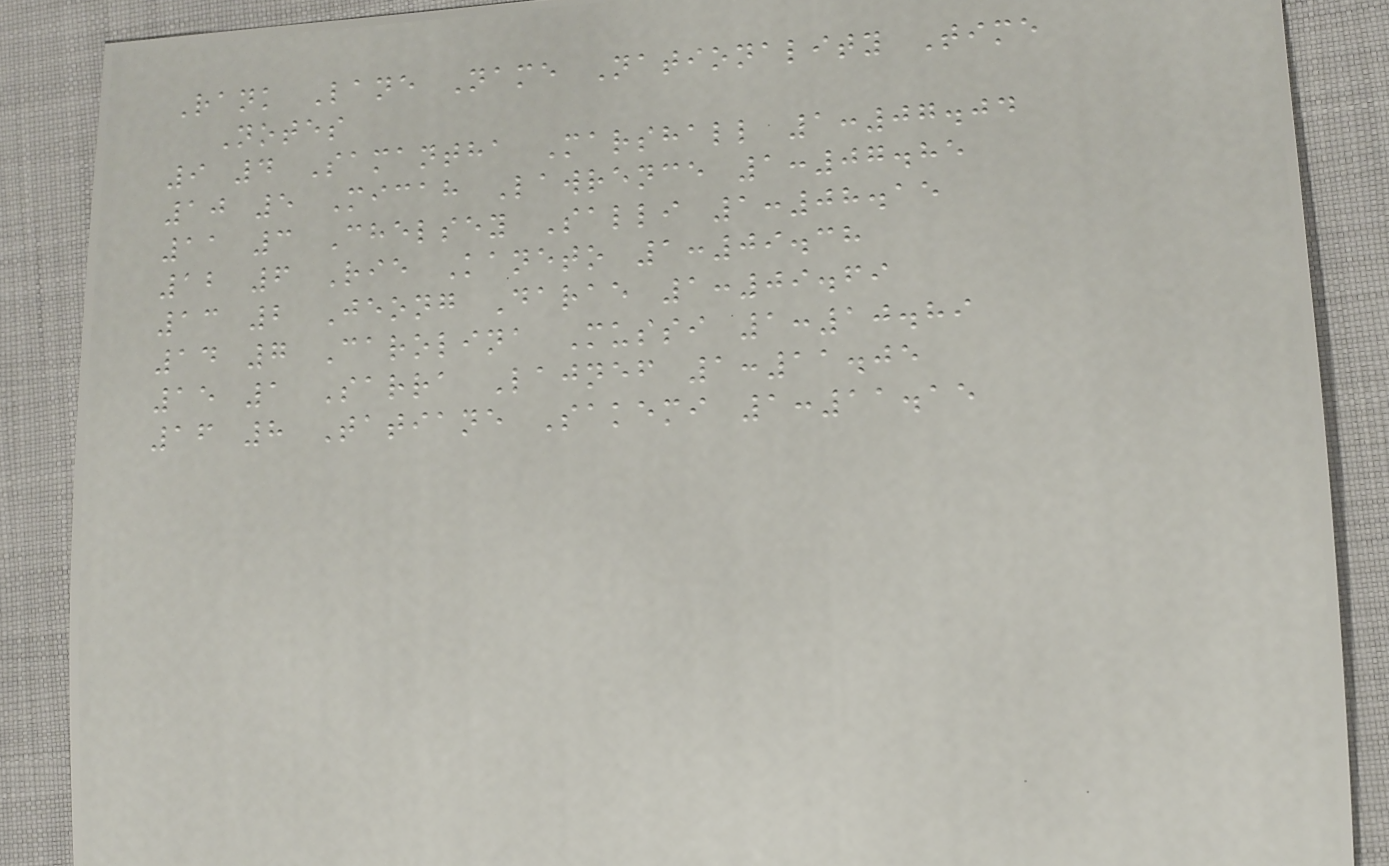Rank Lane Name Nationality Time
Notes
9 4 Samantha Marshall 1:07.04
10 5 Micah Lawrence 1:07.85
11 3 Chelsey Salli 1:08.15
12 6 Rie Kaneto 1:09.38
13 2 Jeong Darae 1:09.69
14 7 Carolina Mussi 1:10.89
15 1 Sarra Lajnef 1:11.05
16 8 Tatiane Sakemi 1:11.15
